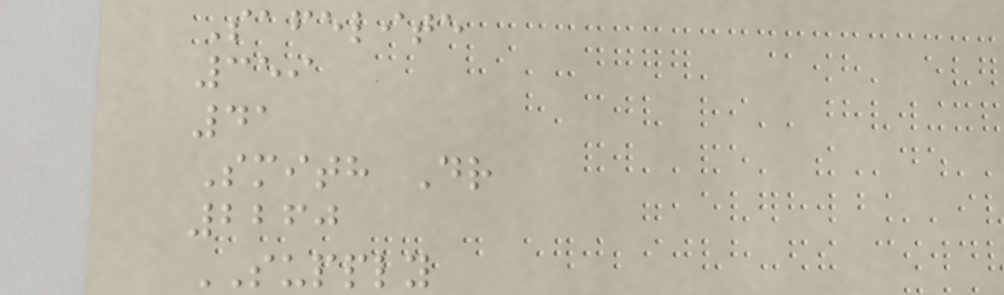Safelite
359
41
Smith Dr
2260
SUPPLY
